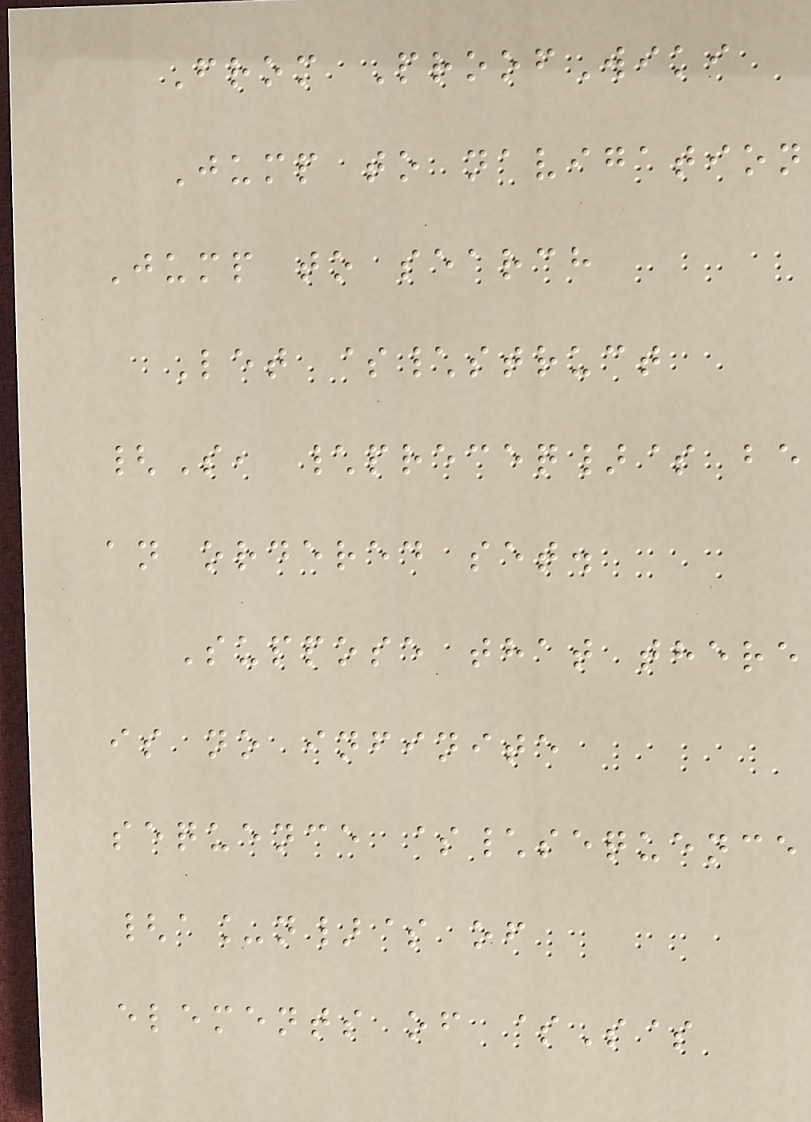From ProofWiki
Jump to navigation
Jump to search
Let $\struct
{S, \preceq}$ be
an ordered set.
Suppose that there
is no infinite
sequence $\sequence
{a_n}$ of
elements of $S$
